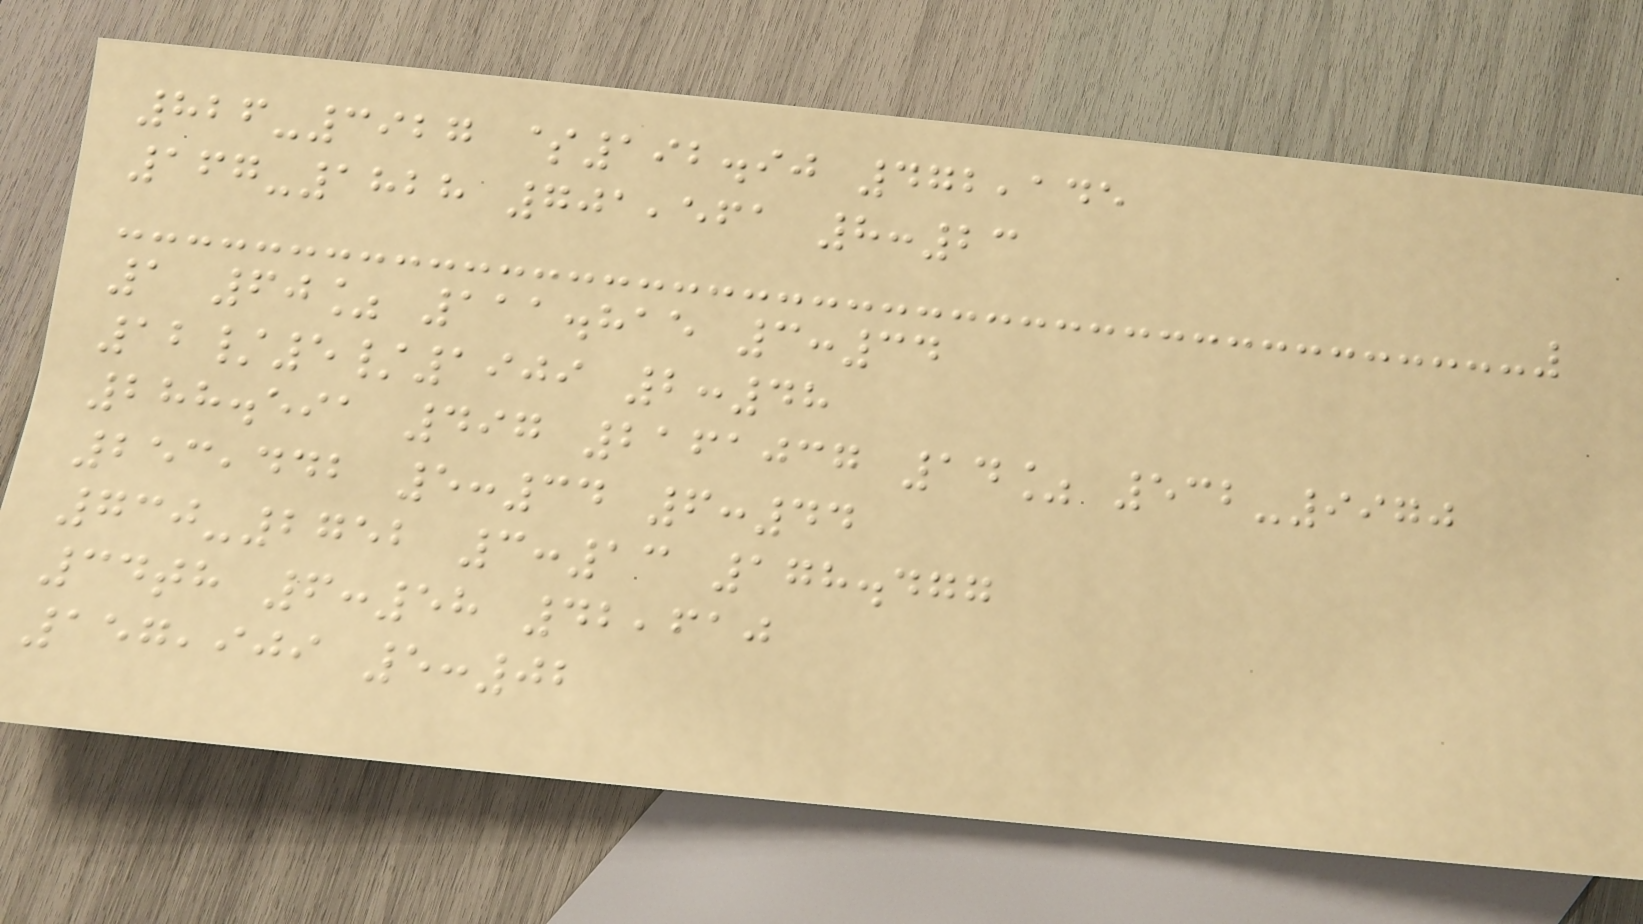826-3927 $192.90 472,145
167-1828 701,561 8:23
1 60% 111.815 3:34
12/5/1909 2:48
288.591 497 2161037 14% 532-9970
253,442 5:34 6:44
730-2752 3:13 178.477
34th 6:58 42,610
157,909 5:02
